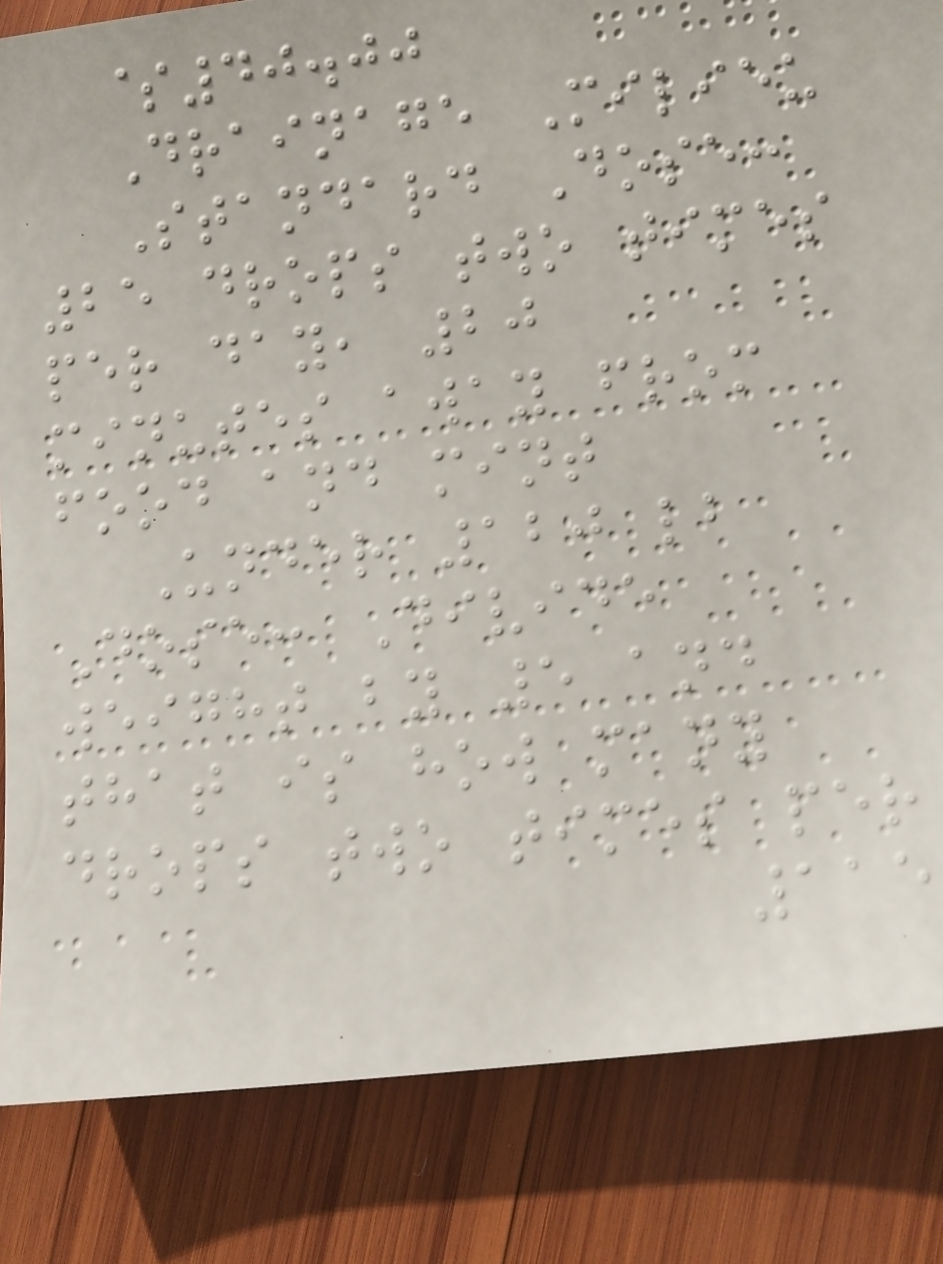$40.00
Drainage Milieu
Standard Dose:
25 drops two times
per day, 20
minutes away from
food and mint
Under 120 lb
Dose: Divide
weight by 5 and
that is how many
drops two times per
115
